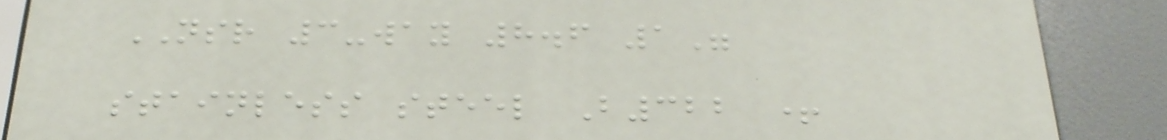NSR 3-way 8.6 1"
stainless steel B322 +
